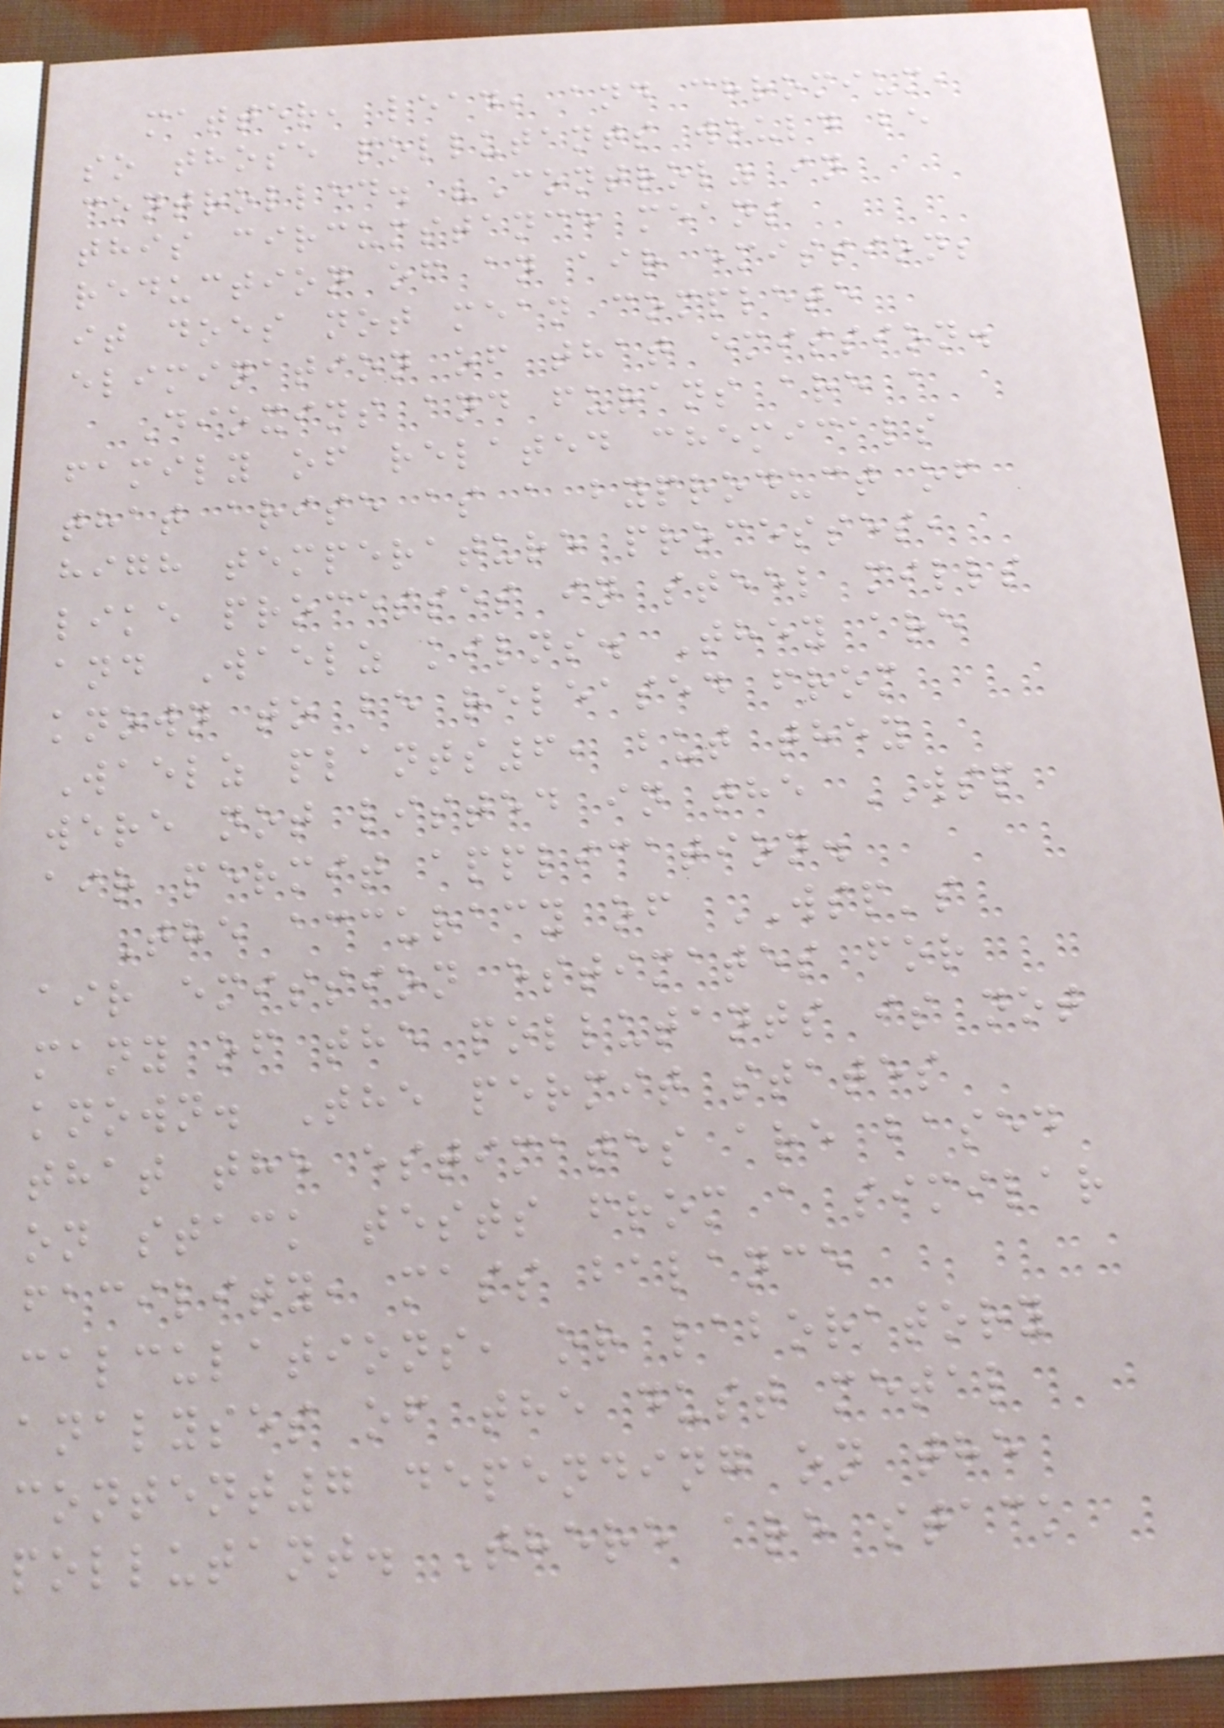matter, lead, and chromium,
so those pollutants would be
controlled. "Control" in
this circumstance means
reduction of an air emission;
it does not mean complete
elimination of that emission.
Dioxins and furans are a
family of related chemicals
that arise as a byproduct of
high temperature processes,
like processes in steel mills
and Waelz kilns. They are
known to be released from
Waelz plants6, but they
were not listed in the WSP
air permit application.
The accuracy of WSP's
air emission estimates for
many of the pollutants is not
known. The permit states
that the estimates are based
on stack tests from a similar
facility, mass balance
calculations, or laboratory
analyses of the dust metal
content7 depending on the
pollutant. There are stack
